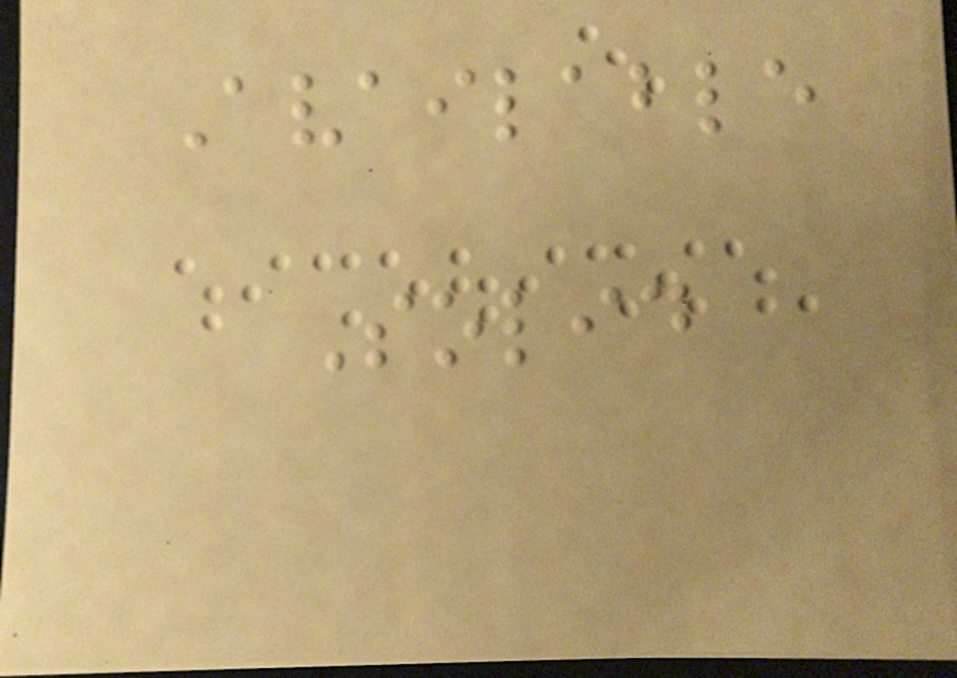Available
Solid
